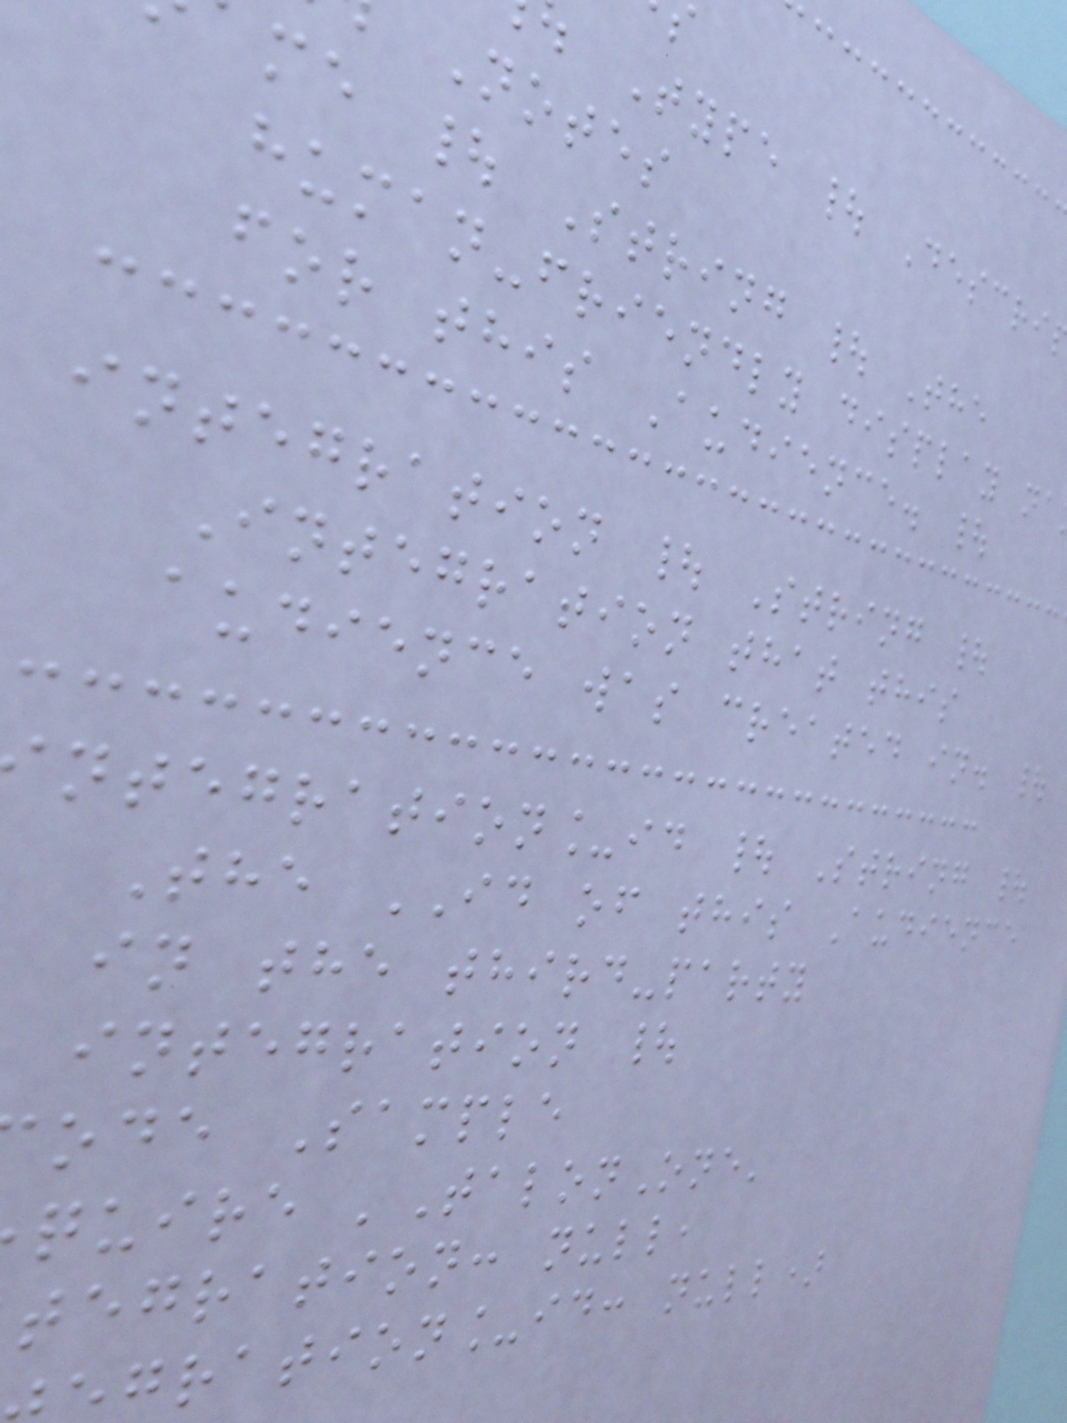Type | Descri
Notes
me | String | The
human-friendly display na
for this Audience. |
integration | String |
Integration that this
audience was created in. |
ntegration_id | String |
The ID of this Audience
in the third-party
integration |
ode Sample
quire 'TalonOne'
tegration: null,
gration_id: null)
